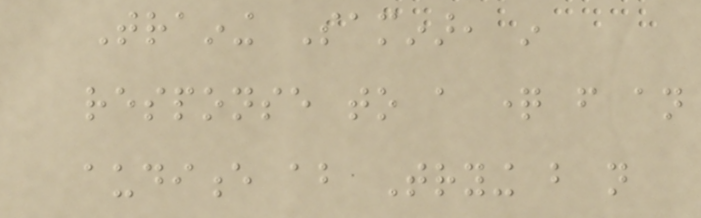Training Saminar, in
response to a question from an
audience about Trying but not
